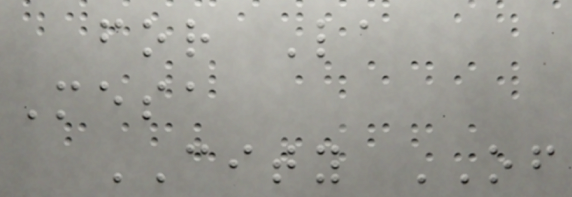for La
Mesa
CITY OF
